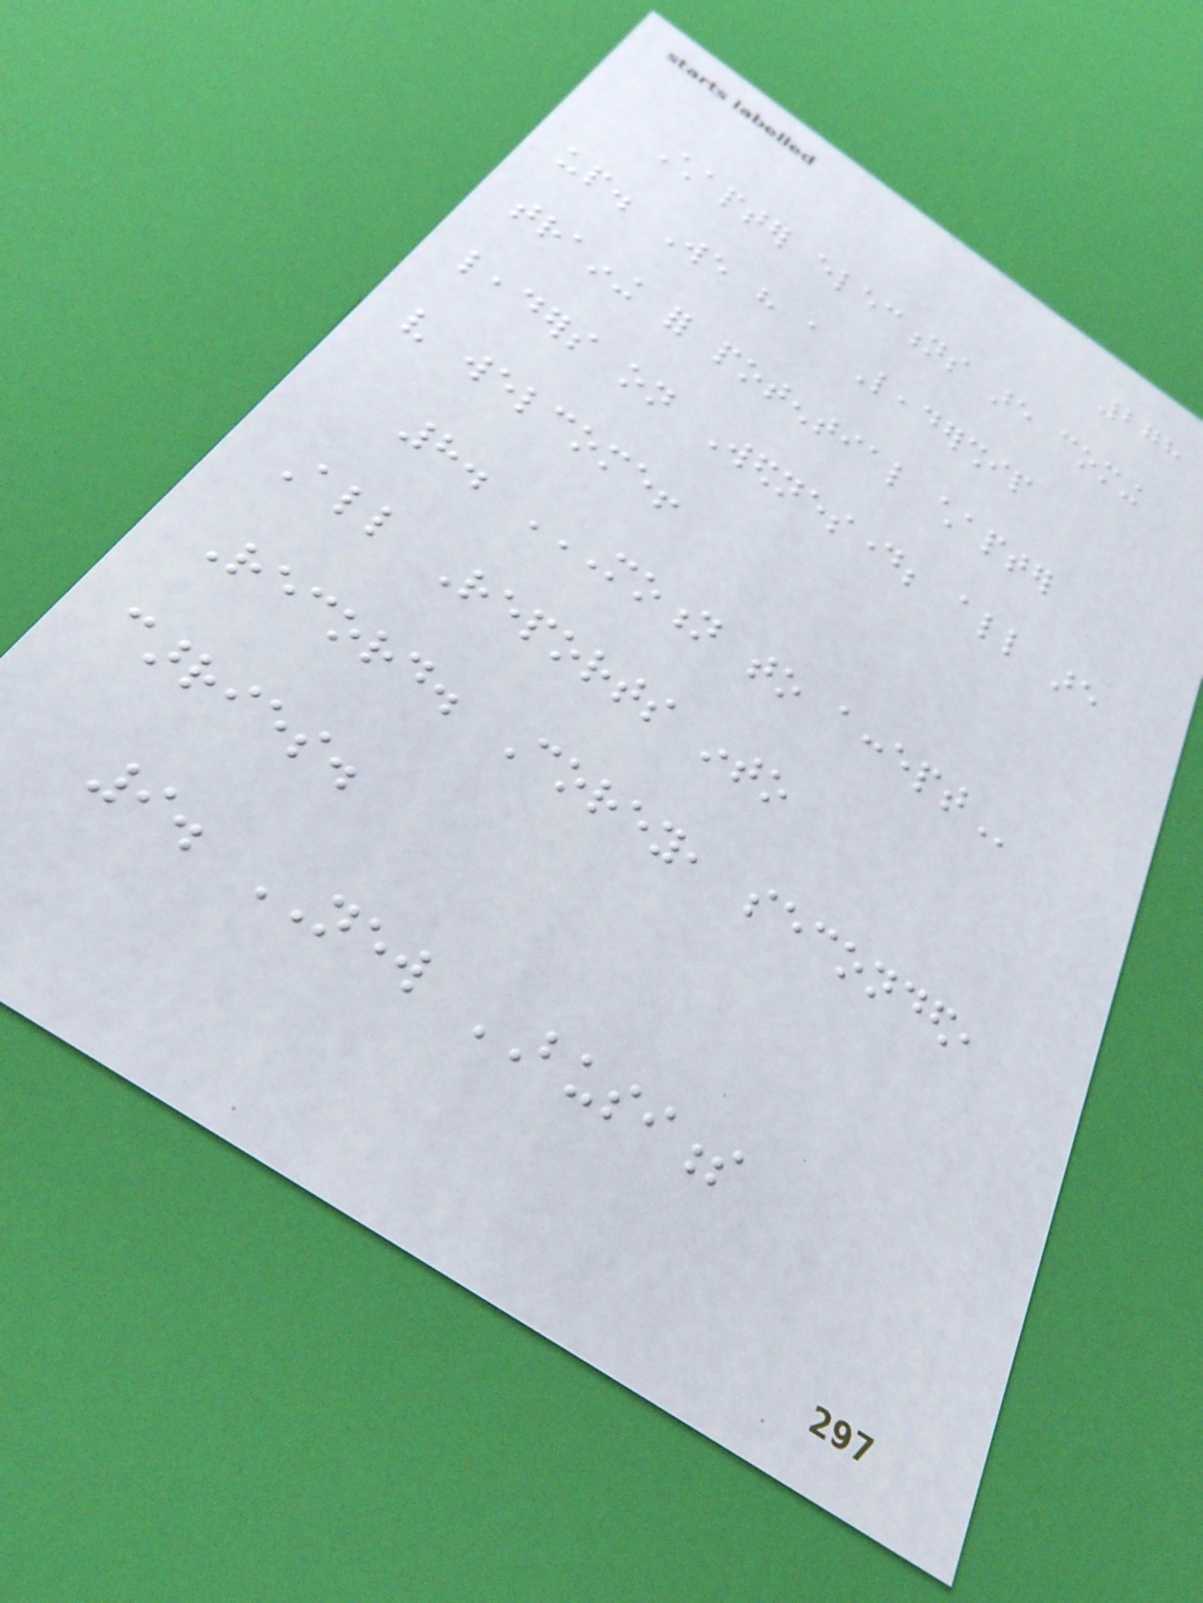278
Chapter elections are coming
up. We have a Leadership
training for potential chapter
leaders on Wednesday; all are
very welcome!
8. MOTION TO ACCEPT
All Reports into
Record. Corey, seconded,
carries.
9. NEW BUSINESS
